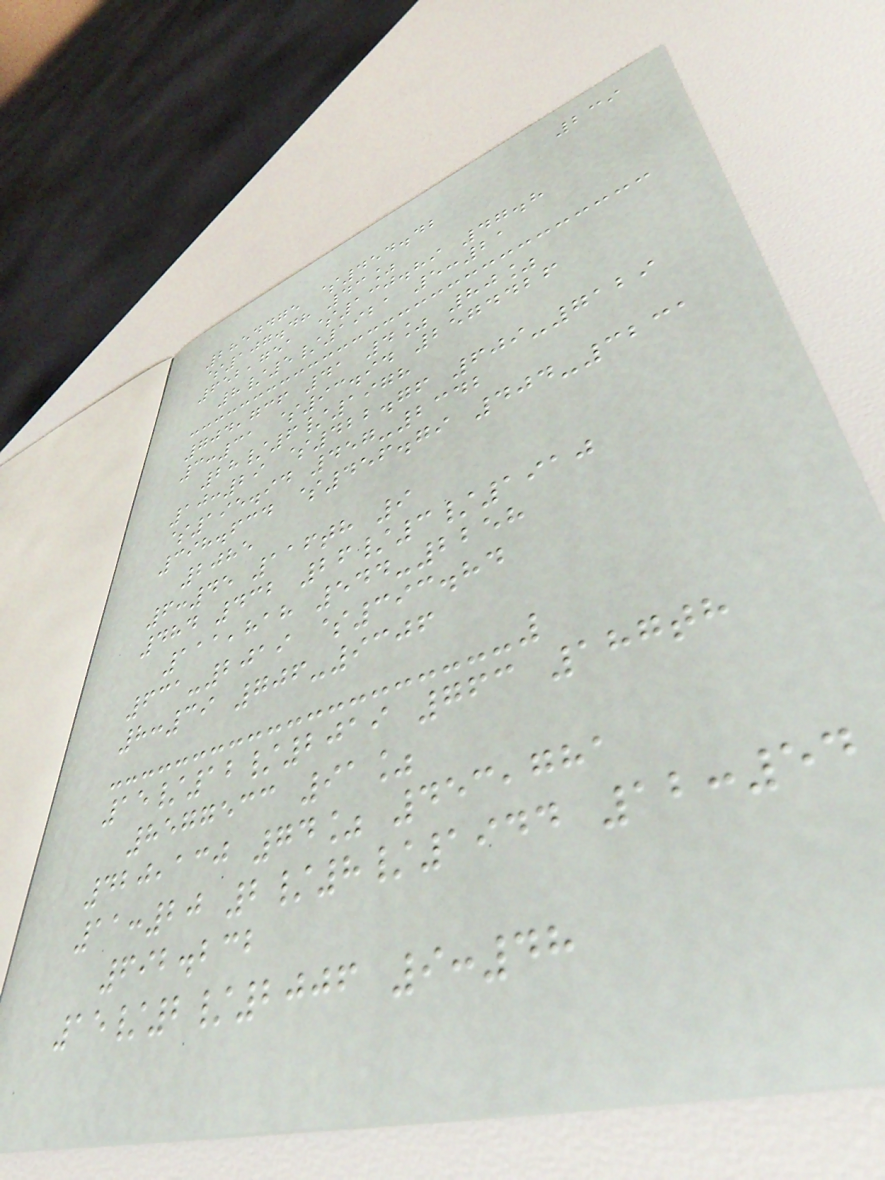239
2854475 $454.42
$107.48 43%
652,751 $130.89 47.8
8/5/1921 5:21
704,736 41 4% 80%
3:31 $93.94 2574426
28/6/1978
10:29 $422.76 609-7129
$195.94 457-2342
398.634 $456.79 404-3231
2085
6:45 116th 9
484 432 26/3/1910
111,818 544-2258
631-2019 $393.84
8:39 706-9306
15/12/2019 763 187th
8577533 91%
420,130 74% 453,781
11:20 2/8/1944 12:54
692.232
15/2/2006 9:48
